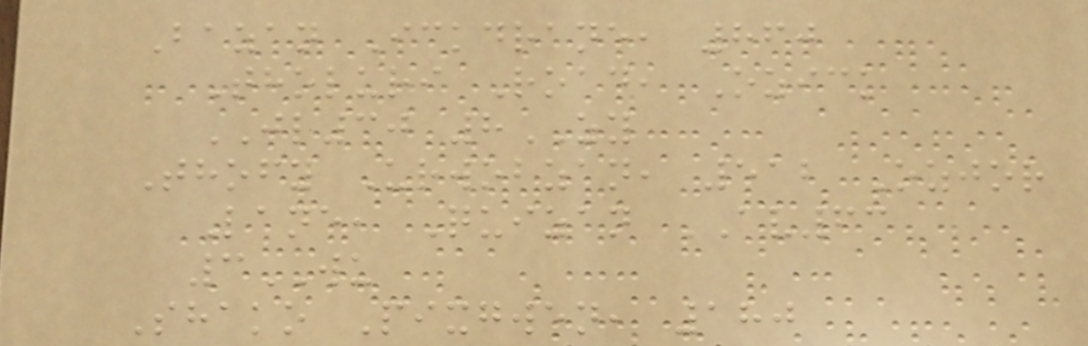Bazan Ickdrane, 860
Tholuri Road, Ozick
JL30 8ZY
Thofy Urwobzan, 512 Ozjor
Lane, Quizan AV63
3WU
Shako Pixgwen, 180
